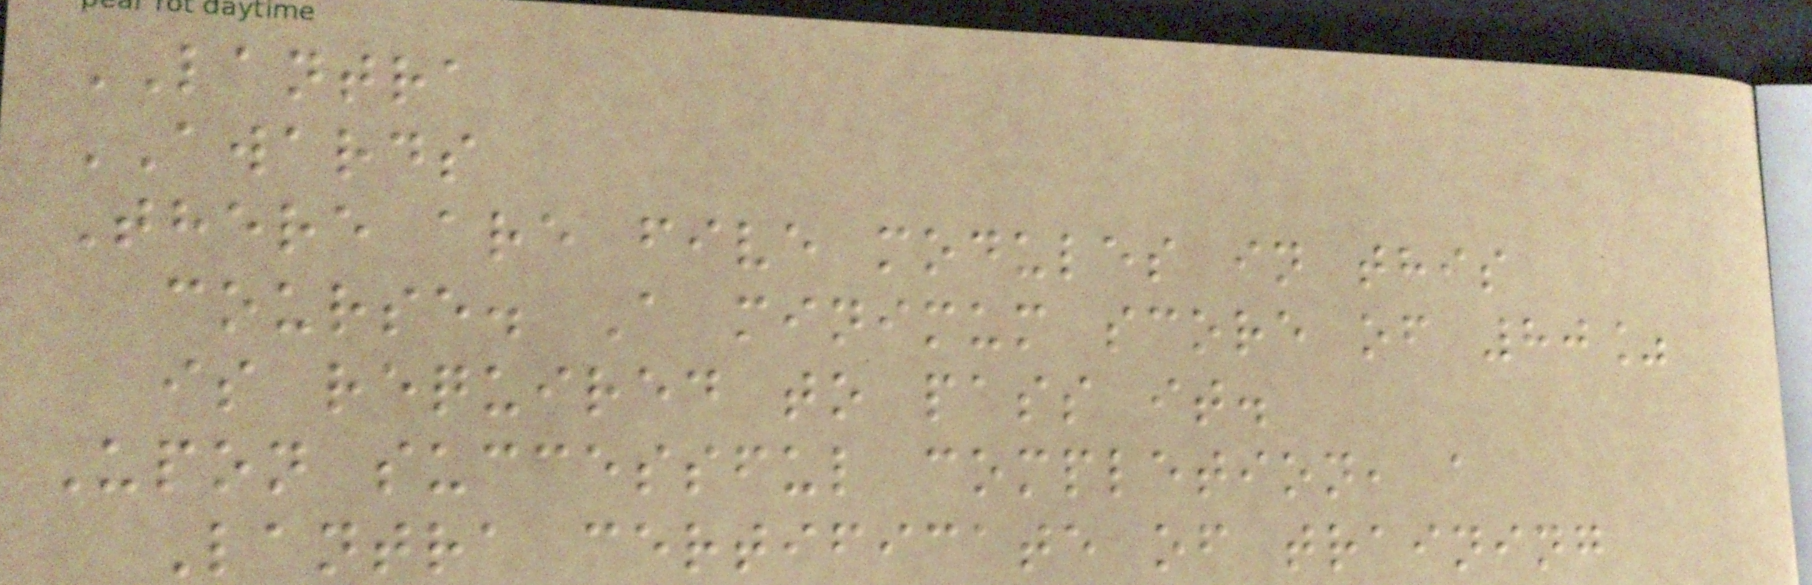LANTRA
AWARDS
There are five modules in this
course. A minimum score of 80%
is required to pass it.
Upon successful completion, a
Lantra certificate of training
